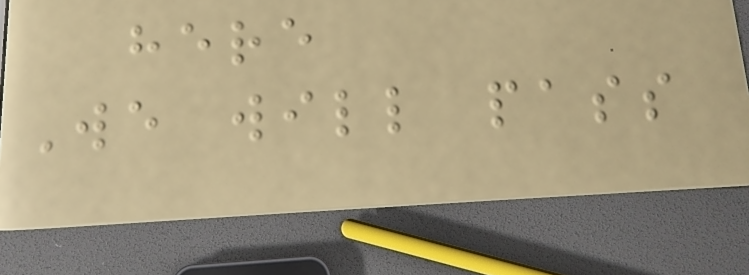here
We will pass
